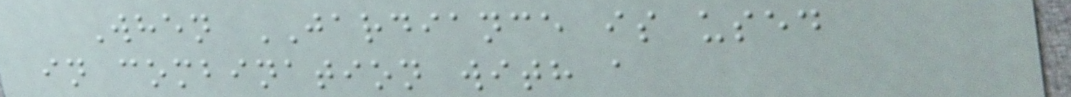When JARDIANCE is used
in combination with a
